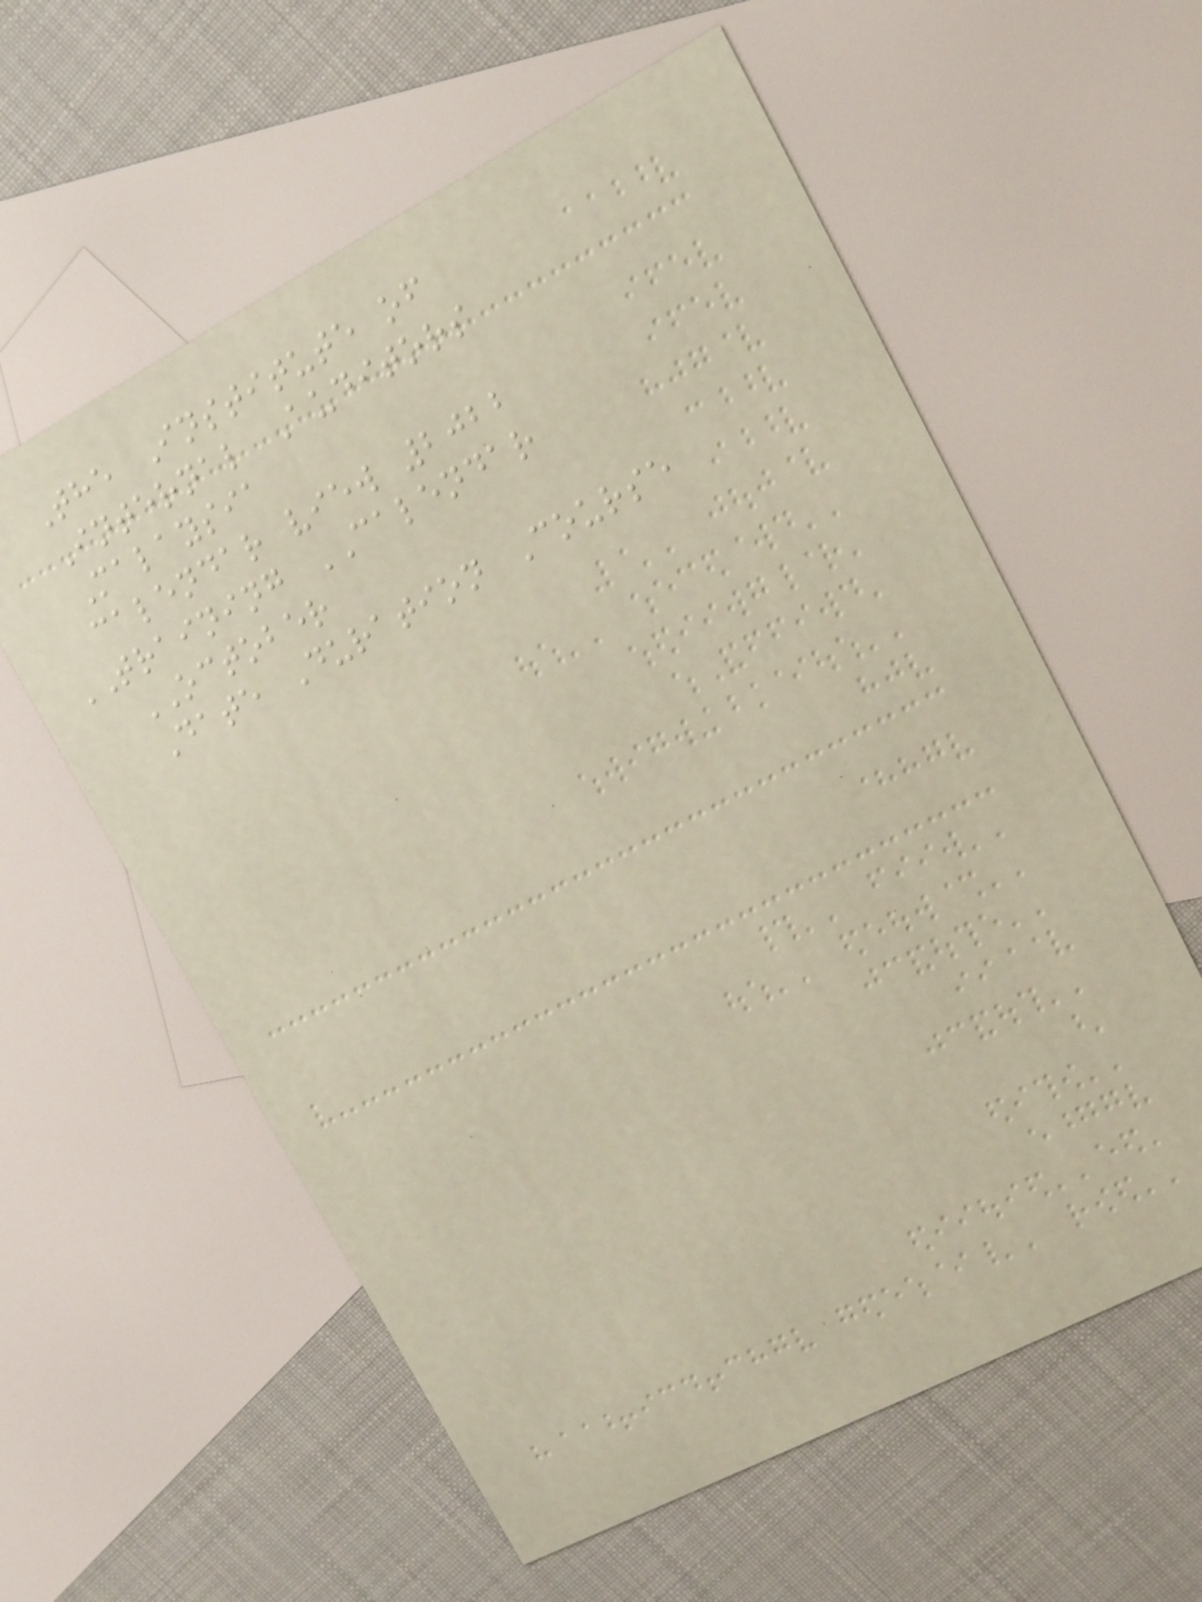The Institute of
Internal Auditors
Malaysia
calendar view 2022
TRAINING CALENDAR
OCTOBER
Date Duration Course
